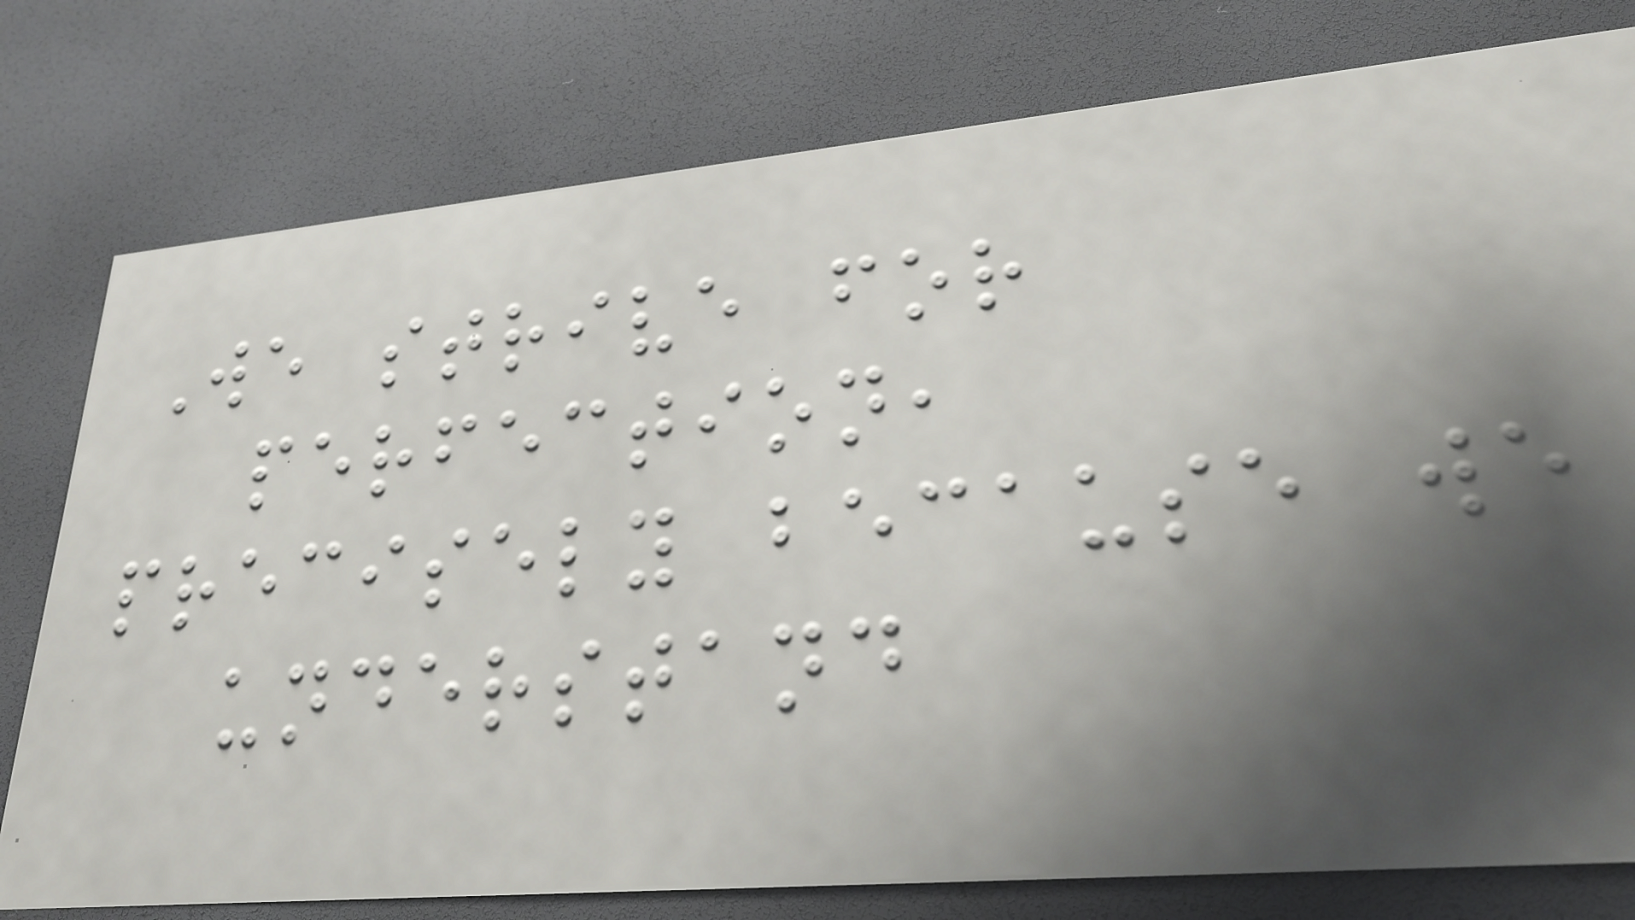We strive for
perfection,
precisely because we
understand
